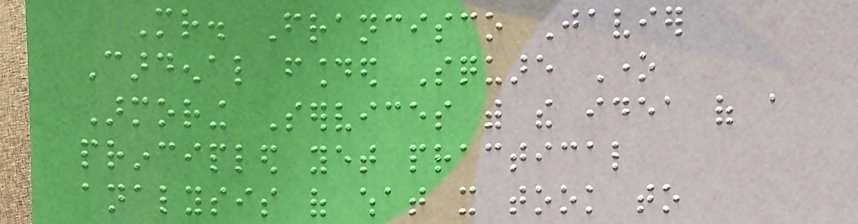Mr. Francisco Javier
Cardenal founded Square One
Armoring Services with the idea of a
principled yet practical
analysis of what it took to
